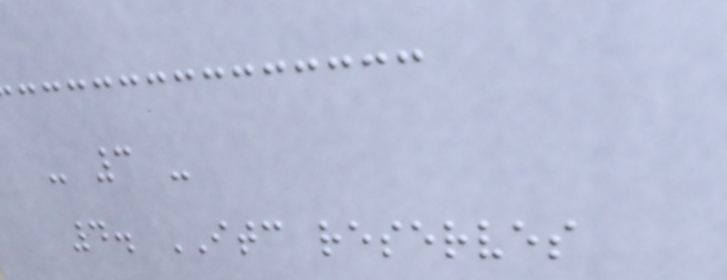- 3 -
4. ITC reserves
